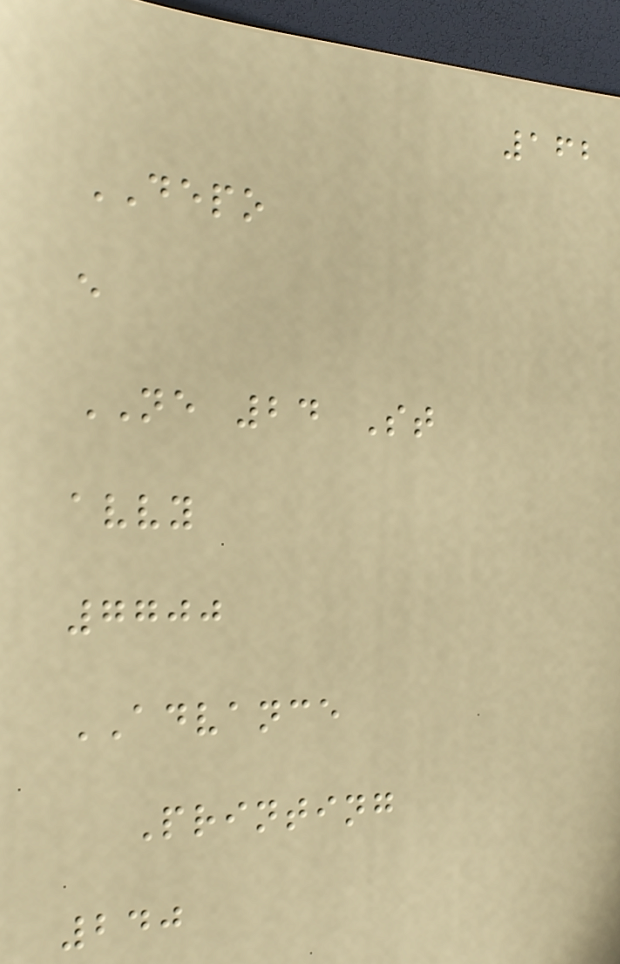162
DEPO
e
NE 24 St
avvy
7700
ADVANCE
Printing
240
